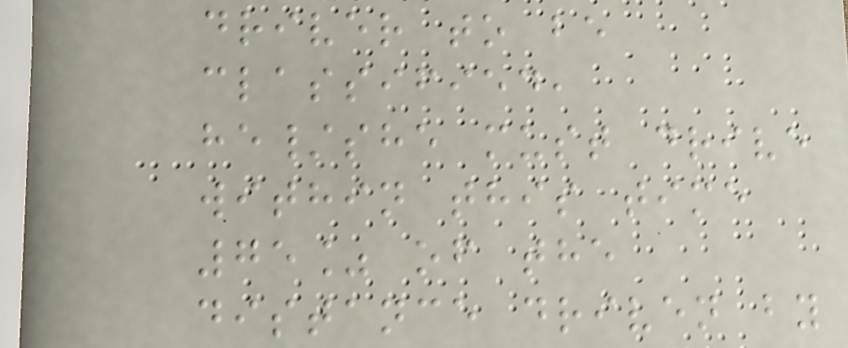driver to be
classified,
he/she must drive
within this time
75% of the
distance driven by
